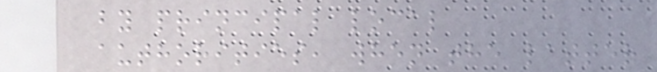by principal local
authorities, when the latter
